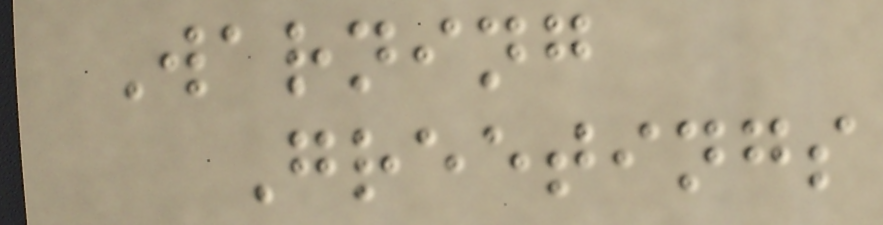Warning
Greetings
